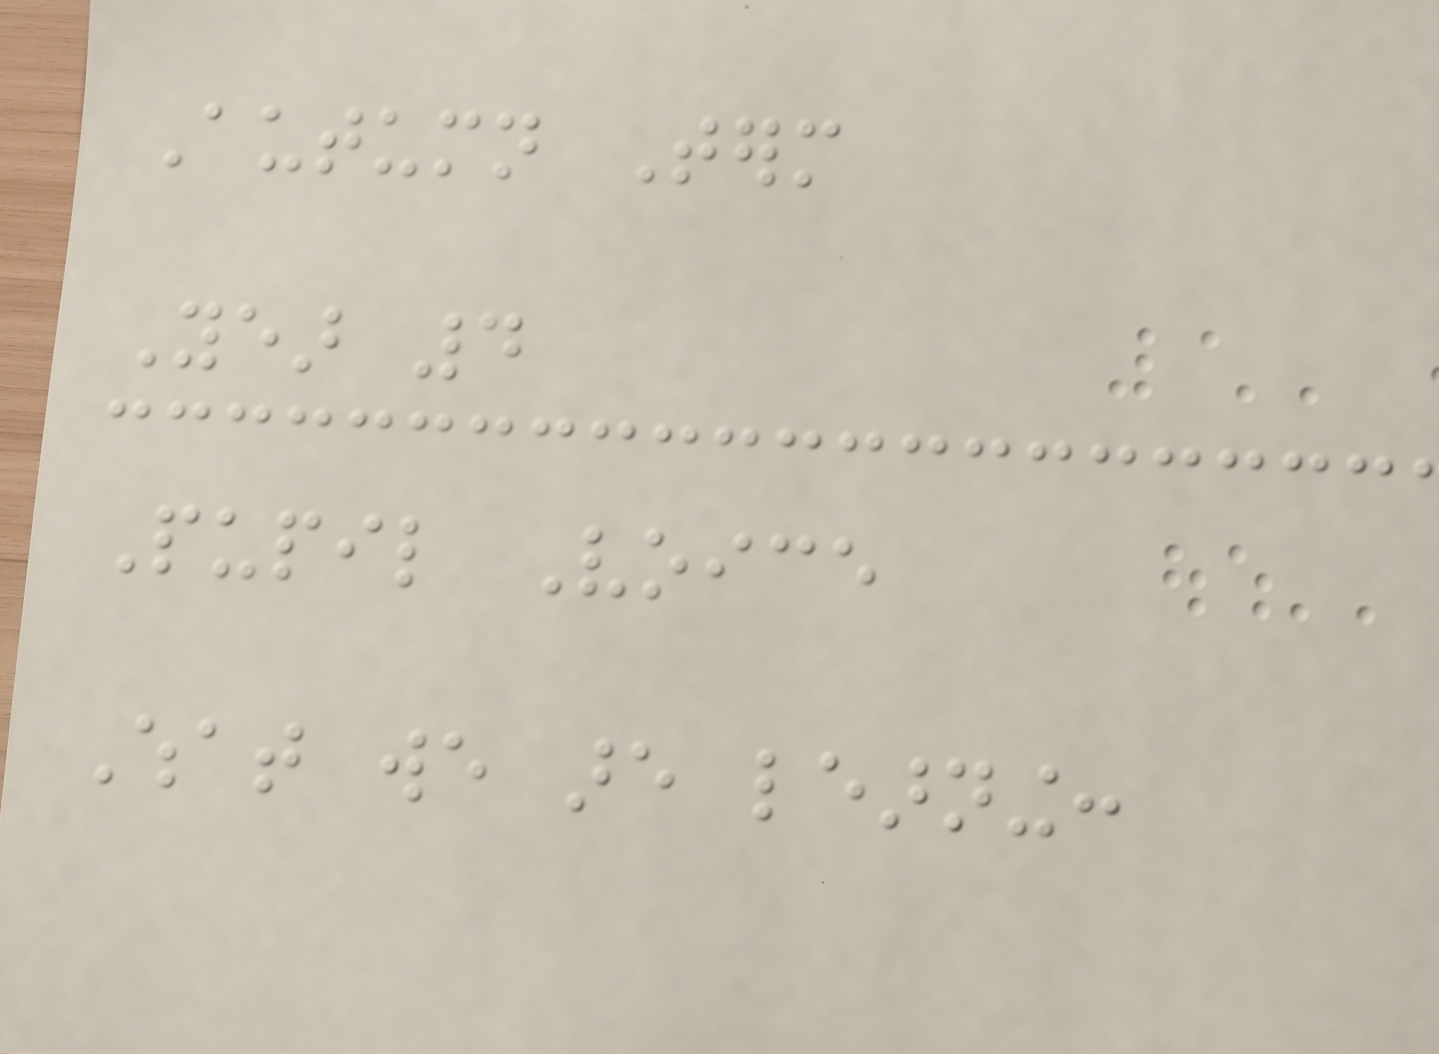Autumn Term
Year 4
Pupil Voice
What we are learning:
